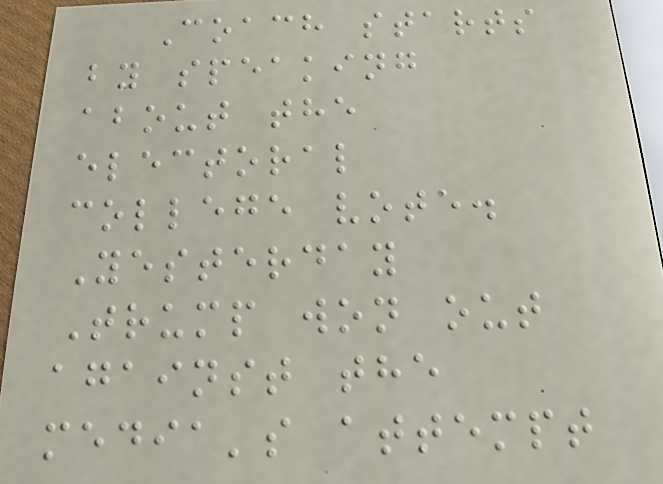Coach starts
by speaking
about the
electoral
college vote.
Yesterday
Trump won out
against the
media's attempt
